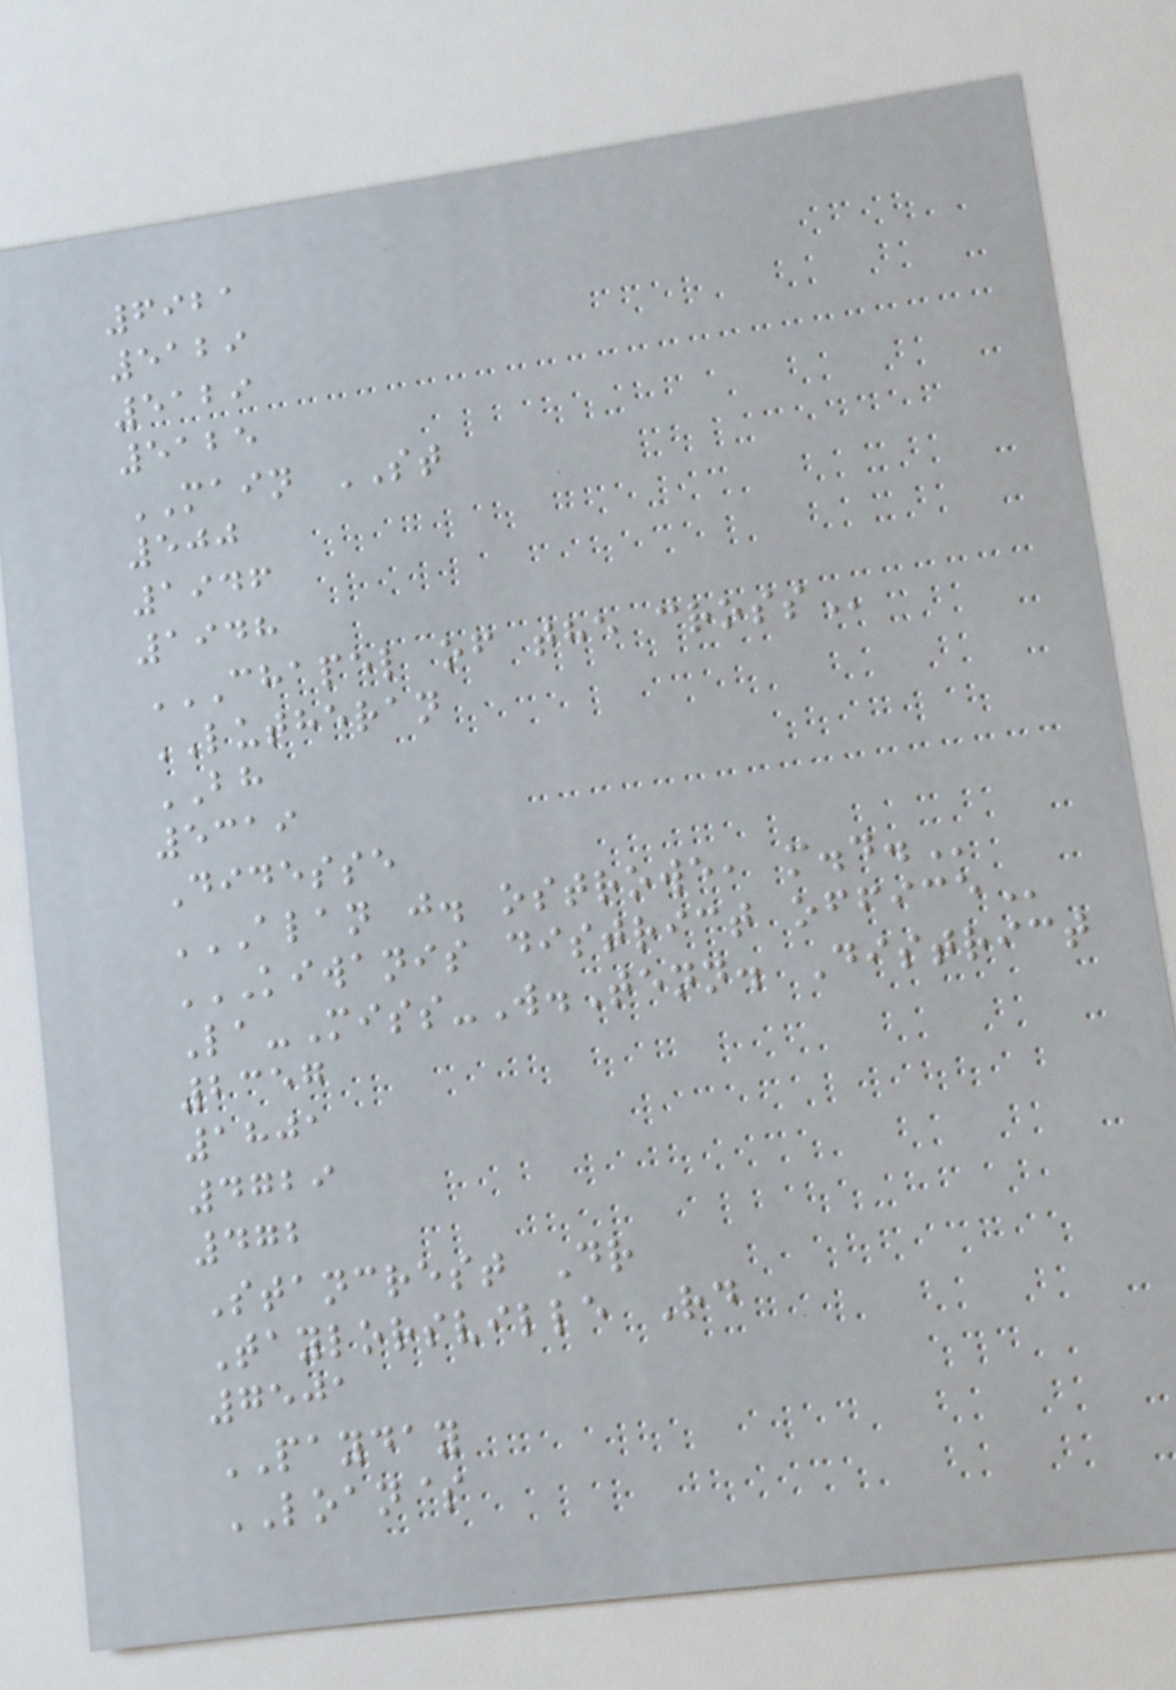6921
5129
5129
5125
MAIN ST
500
1946
1948
CHAPEL OF THE CROSS
LUTHERAN
BH
5319
Didesse
ALAN J. OSTROWE, M.D.
KIWANIS DISTRICT OFFICE
La-Miss-W.Tenn. District
2357
1801
4729
472
Stancrest Dr
Taylorsville Rd
7501
PAYDAY
LOAN$
